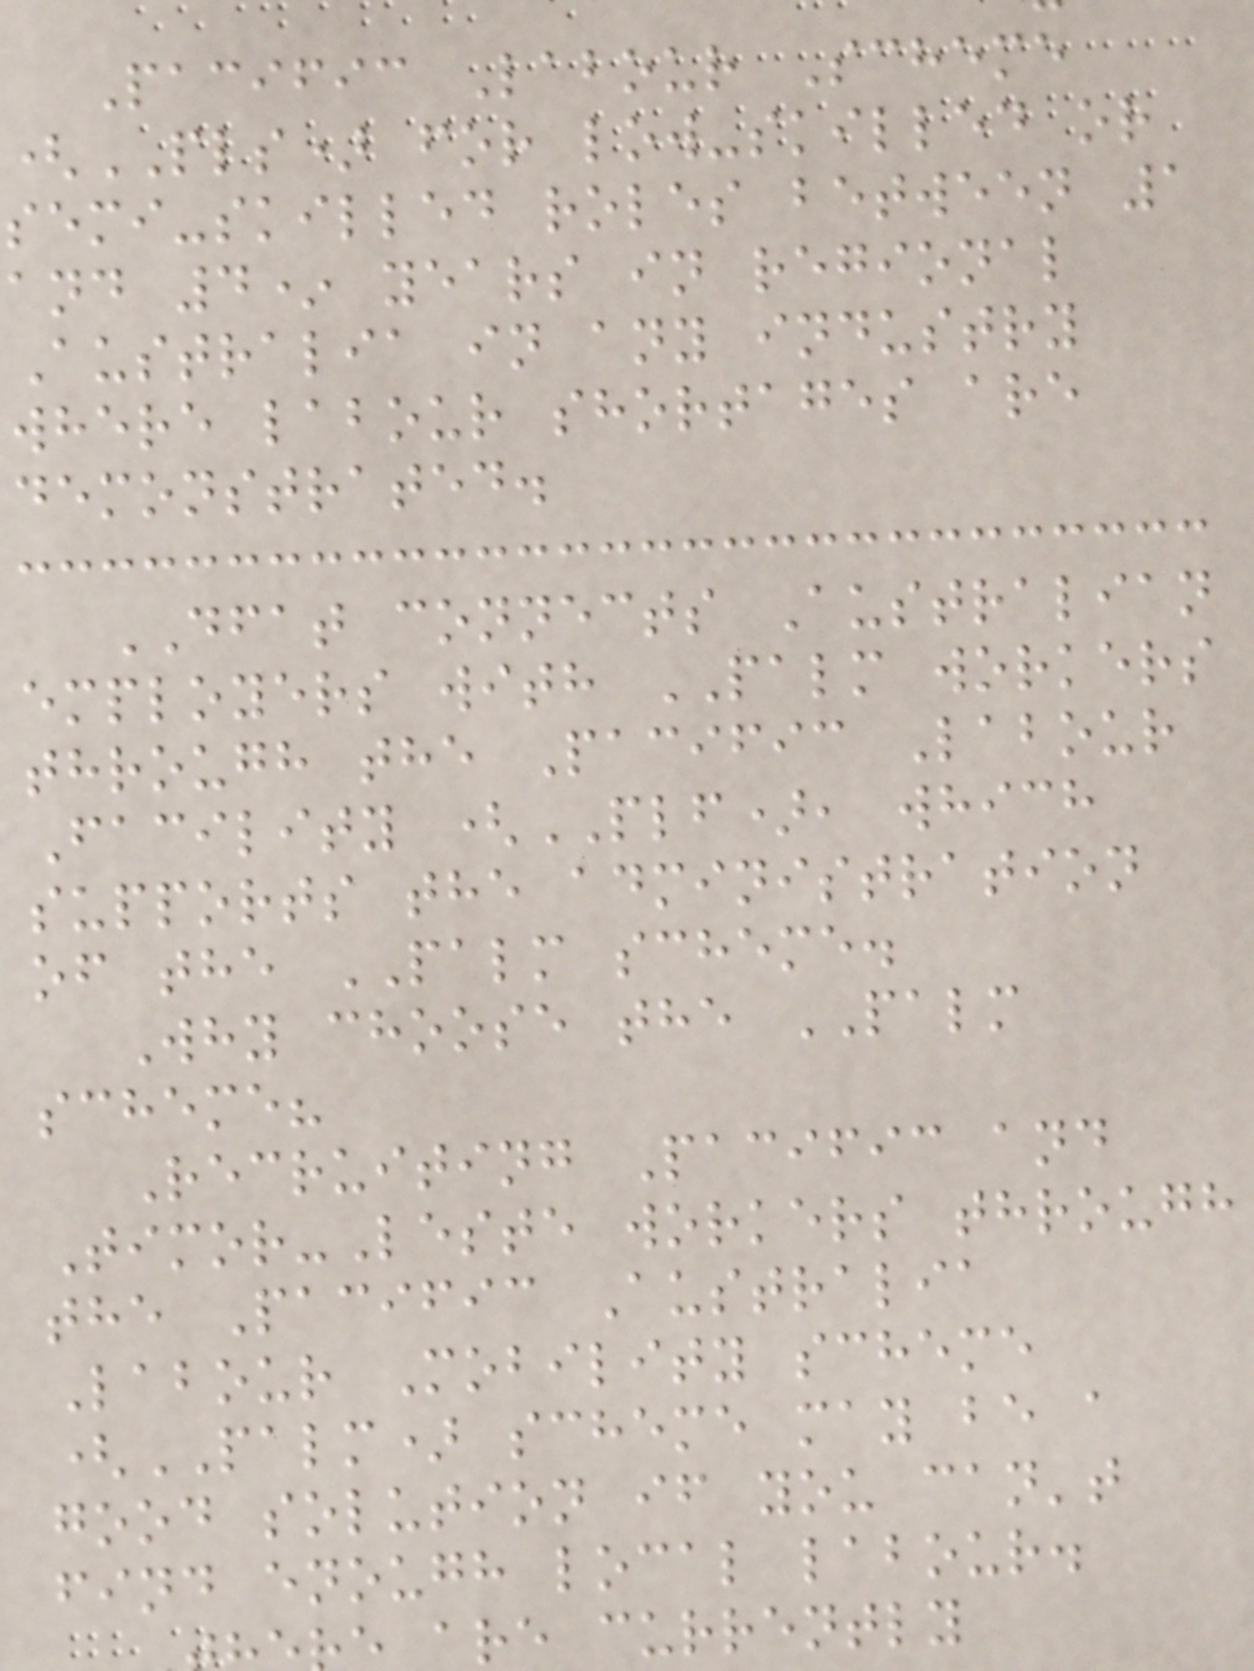Pacific Labour Scheme
(PLS) for low-skilled or
semi-skilled roles between 1
and 4* years in regional
Australia in any industry
where labour shortages are
demonstrated.
DFAT connects Australian
employers with PALM workers
through the Pacific Labour
Facility (PLF), which
supports the administration
of the PALM scheme.
Why choose the PALM
scheme?
Recruiting Pacific and
Timor-Leste workers through
the Pacific Australia
Labour Mobility scheme
(PALM) scheme may be a
good solution if you can't
find enough local labour.
are currently
